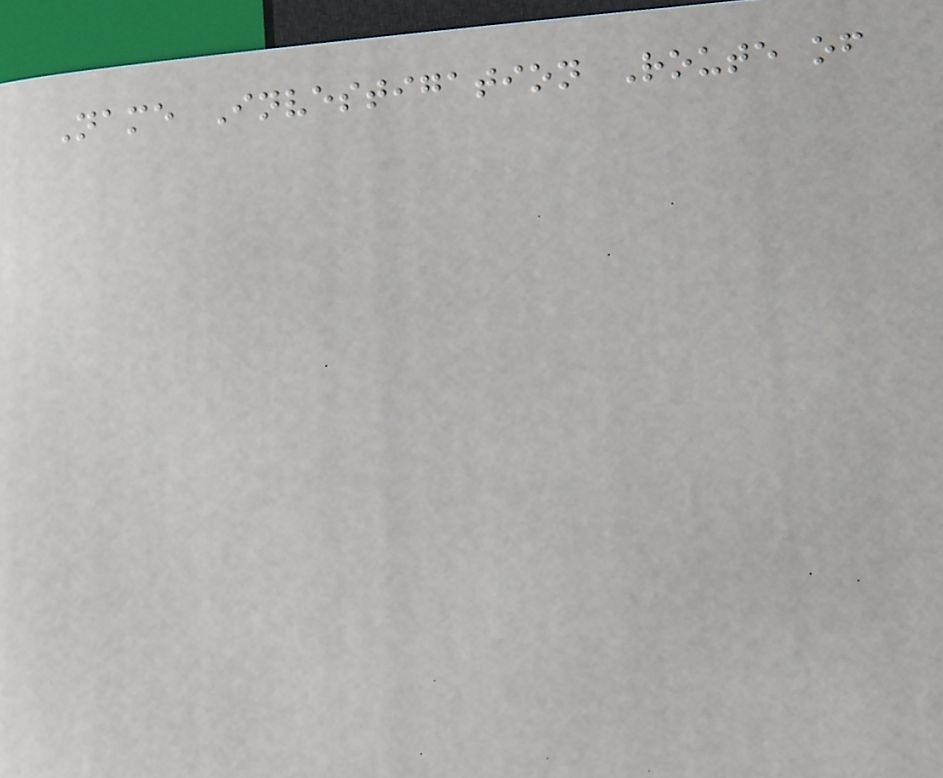Name Investigation Route of
